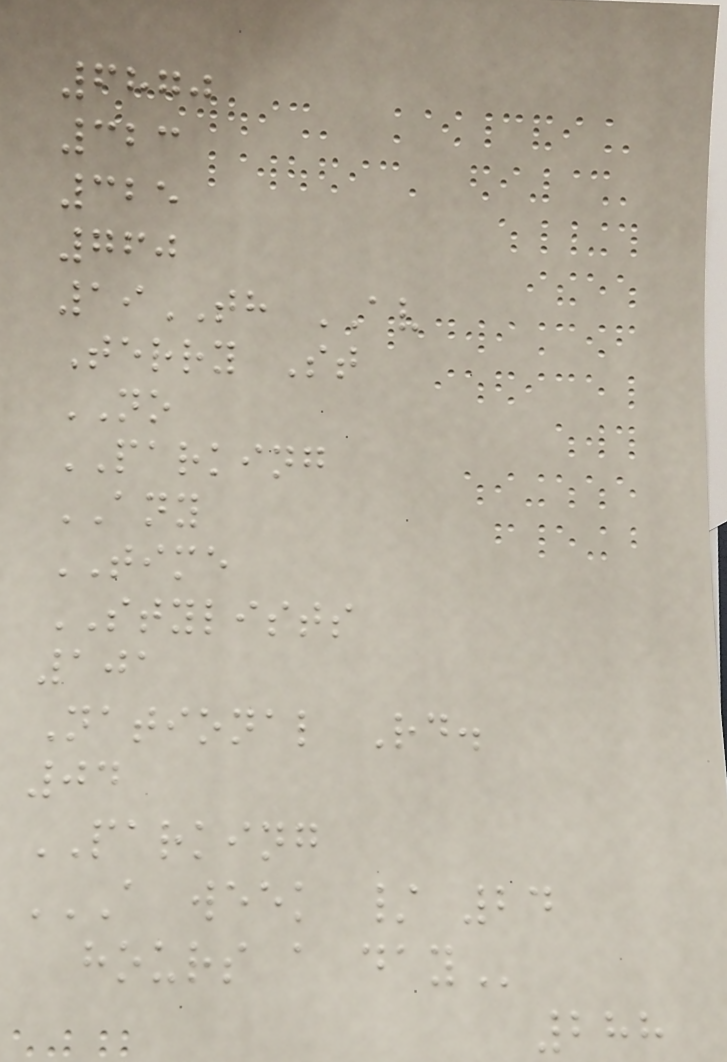6870
323
325
760
19TH AV
Terry St
NO
PARKING
ANY
TIME
STYLISTS
101
National Rd.
04
PARKING
A WEEK / 24
HOURS A DAY
288
